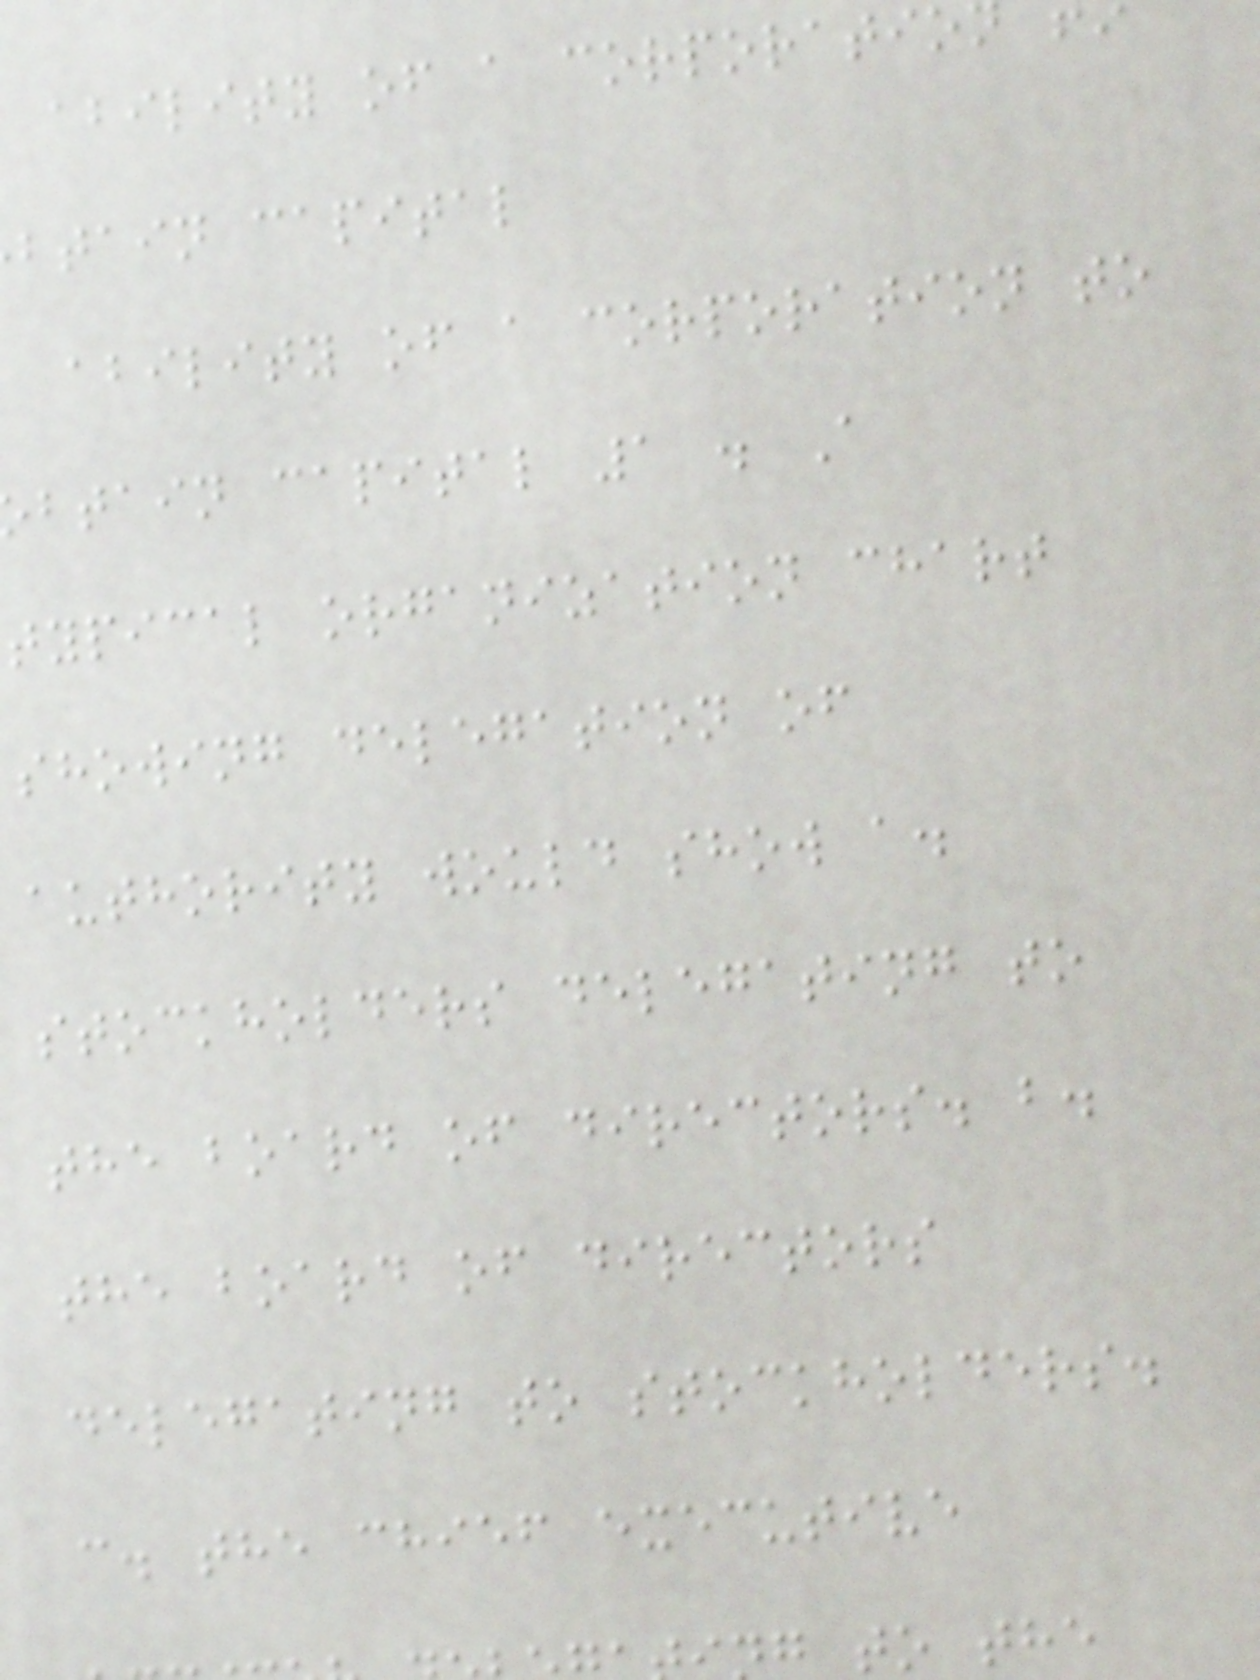ability of a corporatio
btain capital
ability of a corporation to
btain capital 1 . A
typical organization chart
showing delegation of
authority would show a.
stockholders delegating to
the board of directors. b.
the board of directors
delegating to stockholders.
c. the chief executive
g to the
